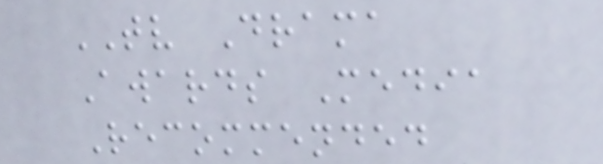TV Drama
Awards Media
Recommended
